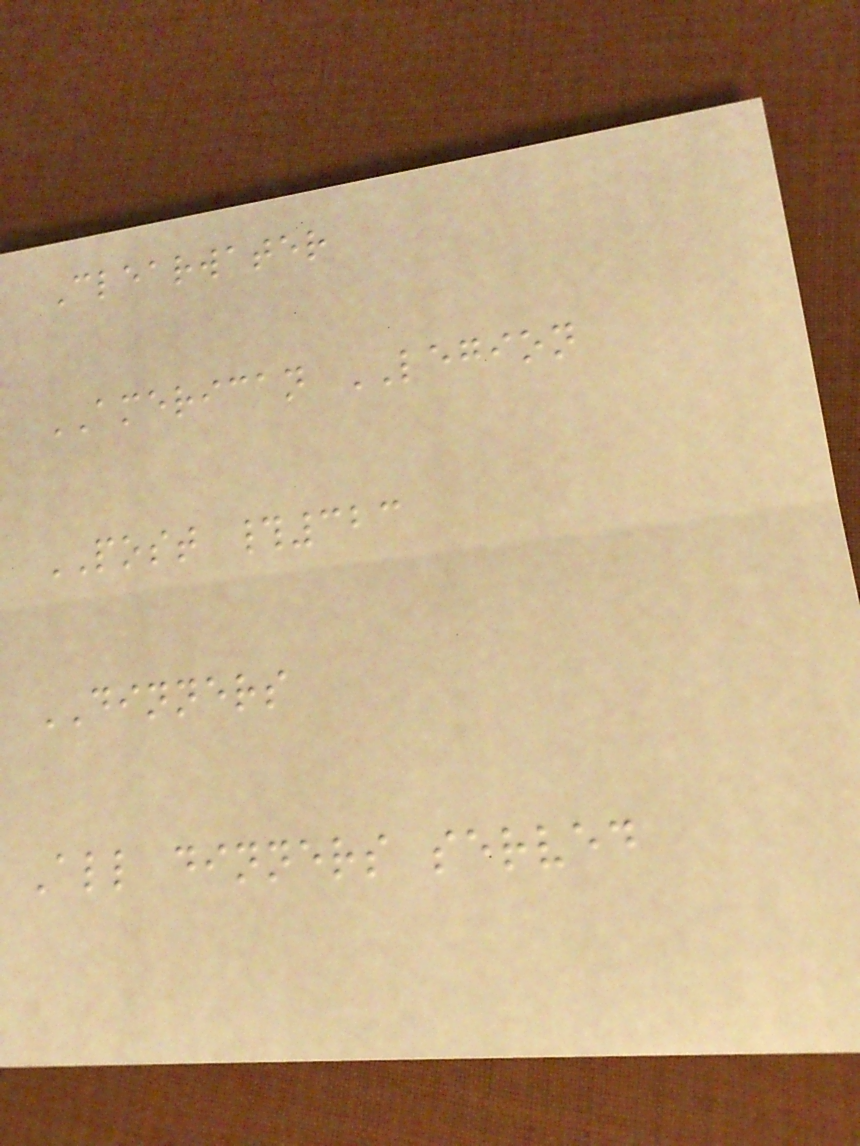Clearwater
AMERICAN LEGION
POST #323
DINNERS
All dinners served
